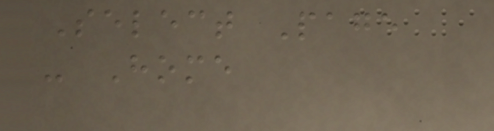Select Page
- Home
